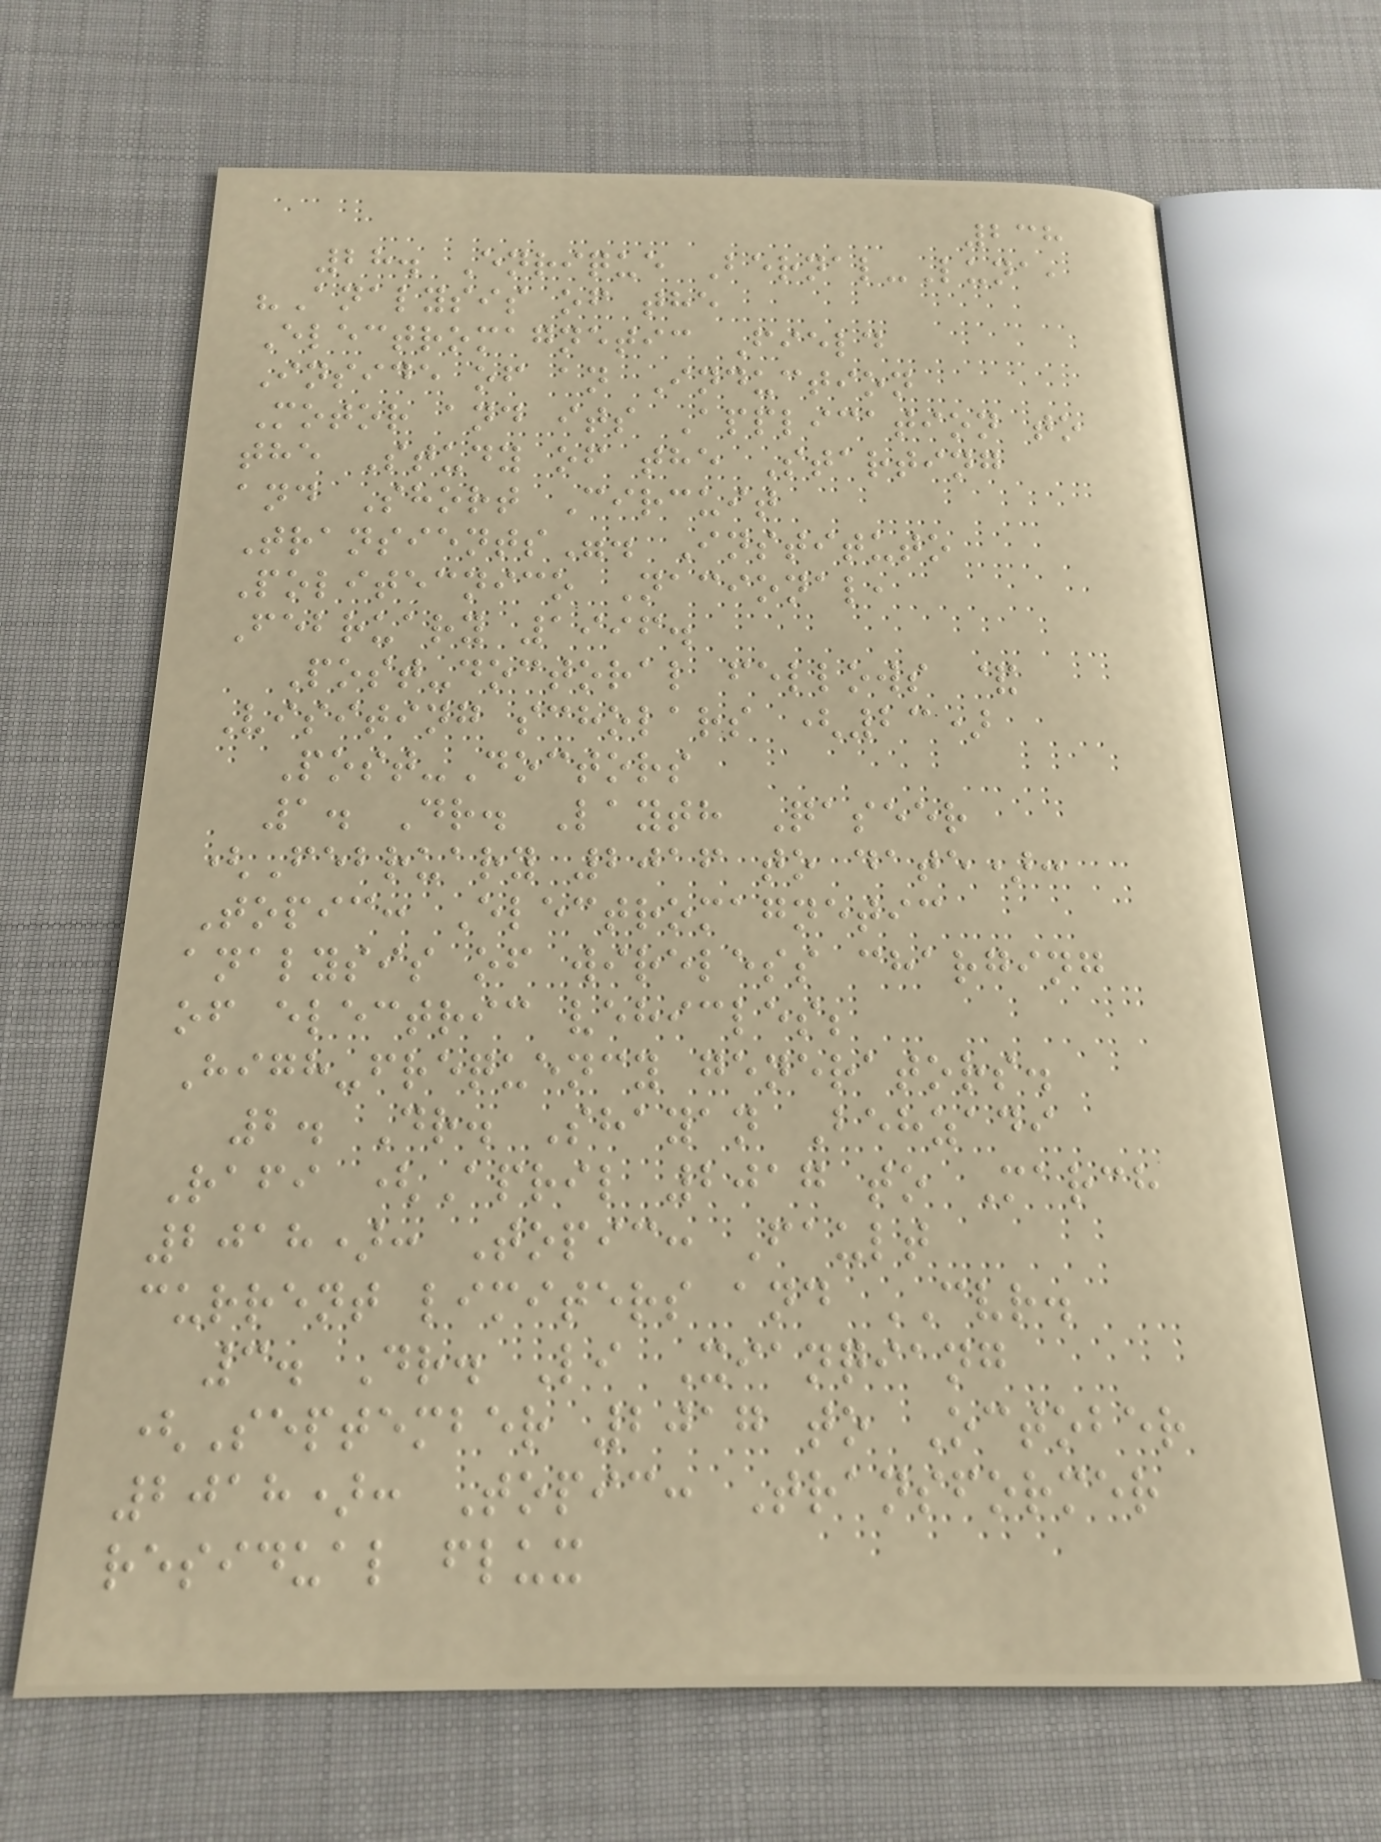238
28. Enrique Bernal-Luna,
"Analysis of the
Electromagnetic Field
Inside of an Induction
Motor and its Application to
the Study of the Starting
and Short Circuit
Transients". Instituto
Politecnico Nacional,
February 1996.
Post-doctoral fellows &
Visiting scholars (23)
Post-Doctors
1. Dr. Layth Qaseer
(February 2016 to date):
Topic: Electromagnetic
analysis of wireless charging
of electric vehicles;
High-frequency generators.
2. Dr. Shayan Behzadi
Rafi (April 2017 to March
2018): Topic: Fault
current limiters and CVR.
3. Dr. Li Xianqiang
(September 2017 to October
2018): Topic: Transformer
residual flux
